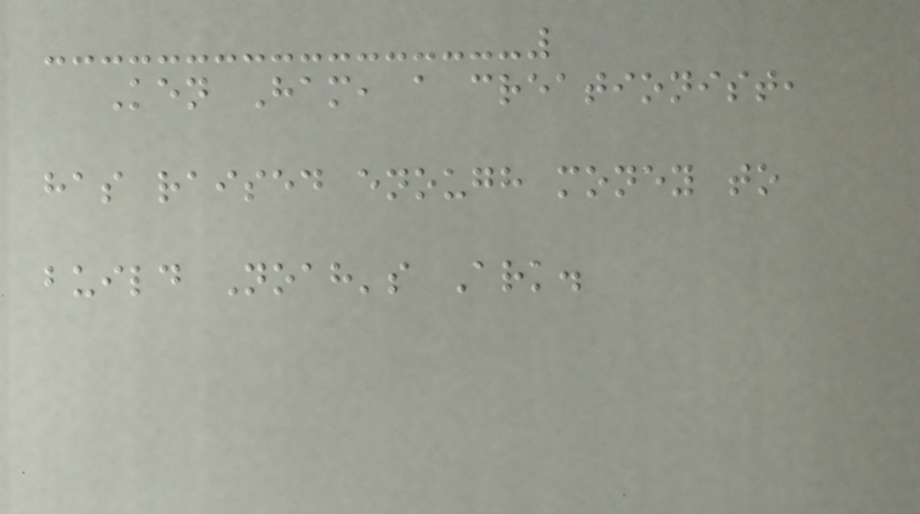Ken Ham, a creationist,
has raised enough money to
build Noah's Ark.
